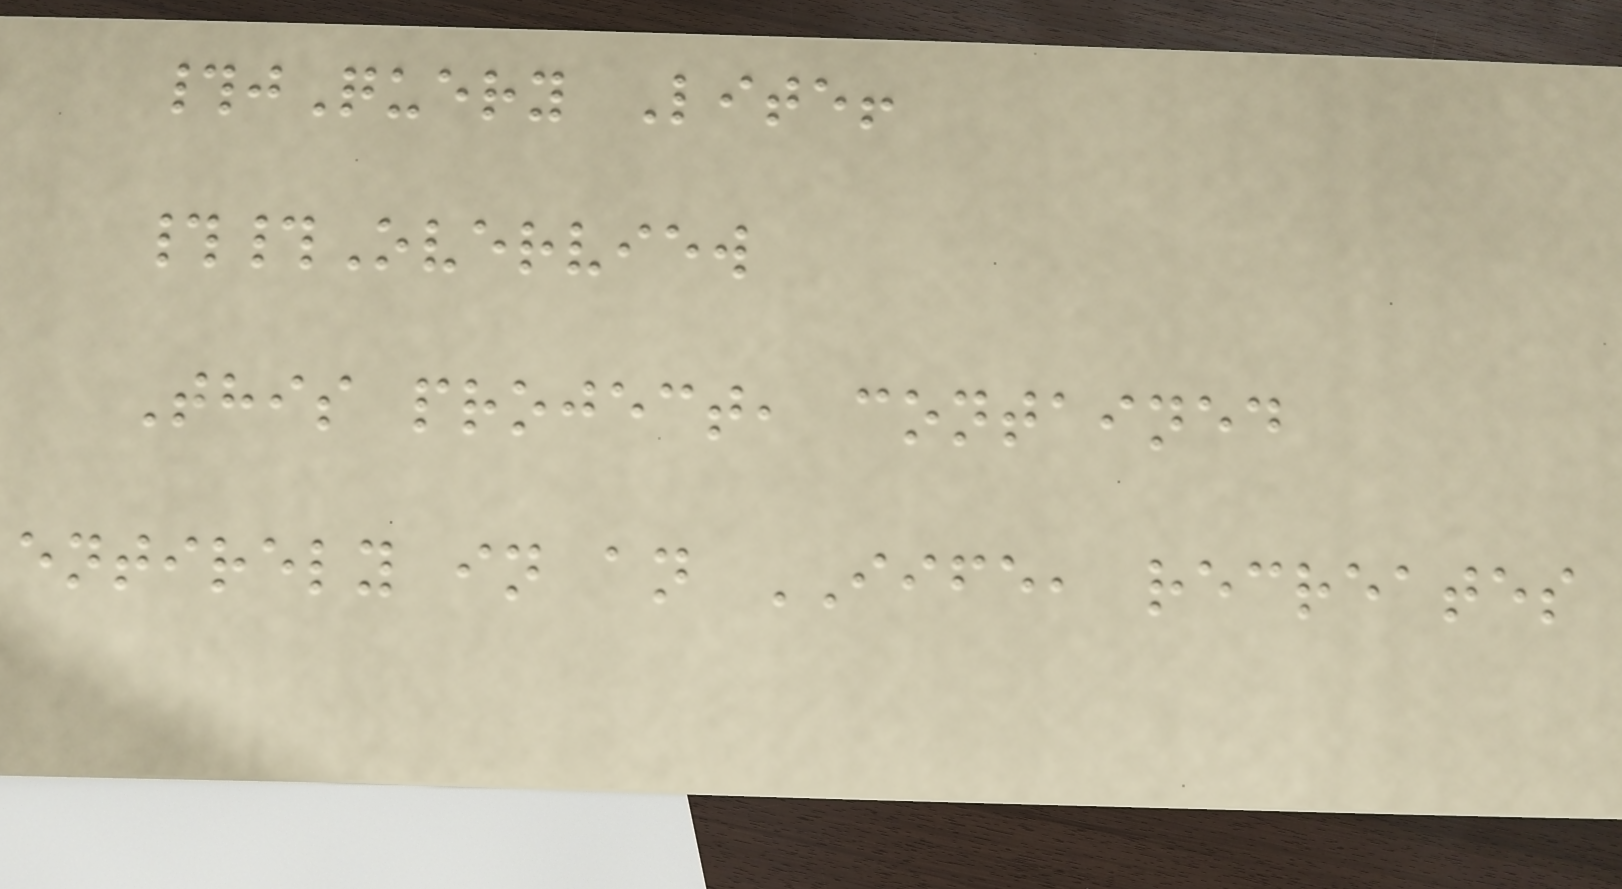#jQuery Lite!
##Overview
This project, contained
entirely in an IIFE, recreates
